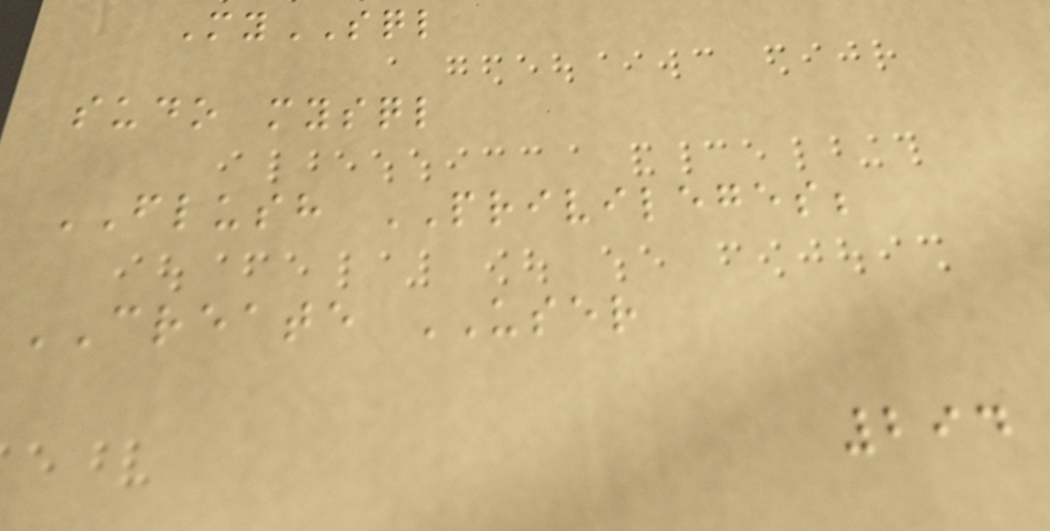MySQL
sudo mysql
FLUSH PRIVILEGES;
CREATE USER
294
